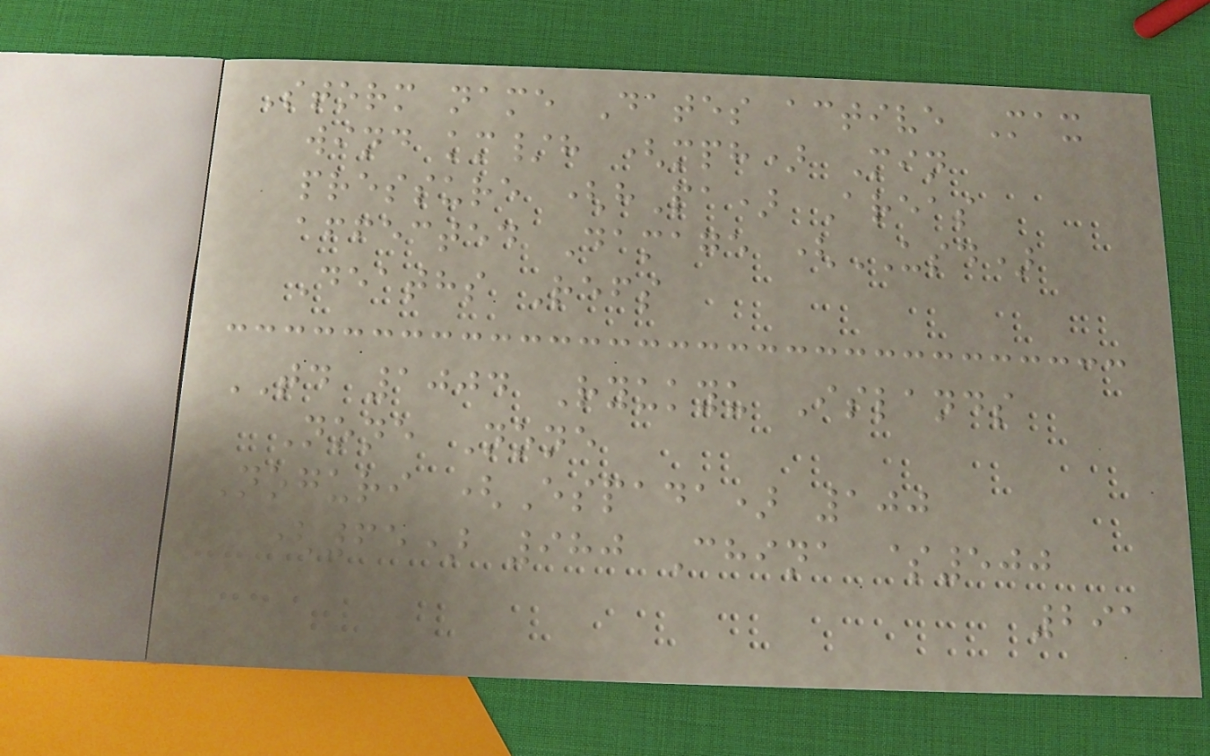Storm name Dates active Max
wind km/h (mph) Min
pressure (hPa) Areas
affected Damage (USD)
Deaths Refs
TD 1004 Ryukyu Islands
None None
Noguri (Espada) 100
(65) 980 China $500
291
